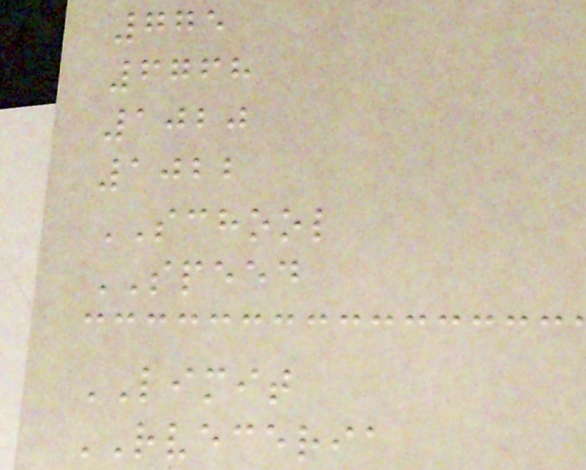775
6768
1020
1022
SCHOOL
SPEED
LIMIT
RVECERIA
